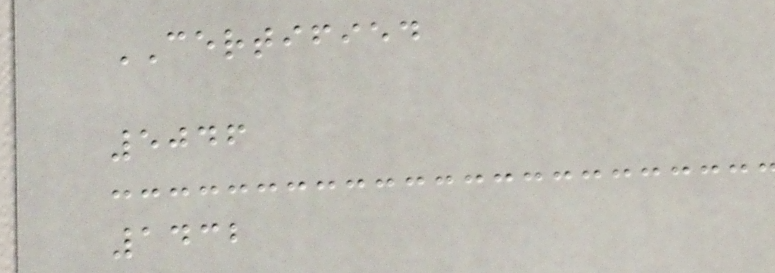CERTIFIED
5046
1432
